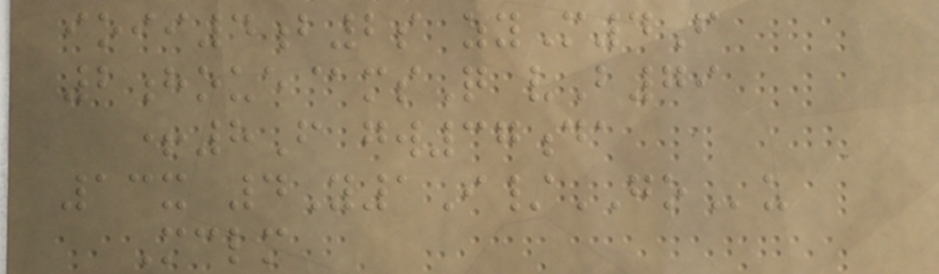ioii4b2s zyM4F
2houe@msQ vB79
+8F gw37da
13x 4Y1I/GOu
Mclm
